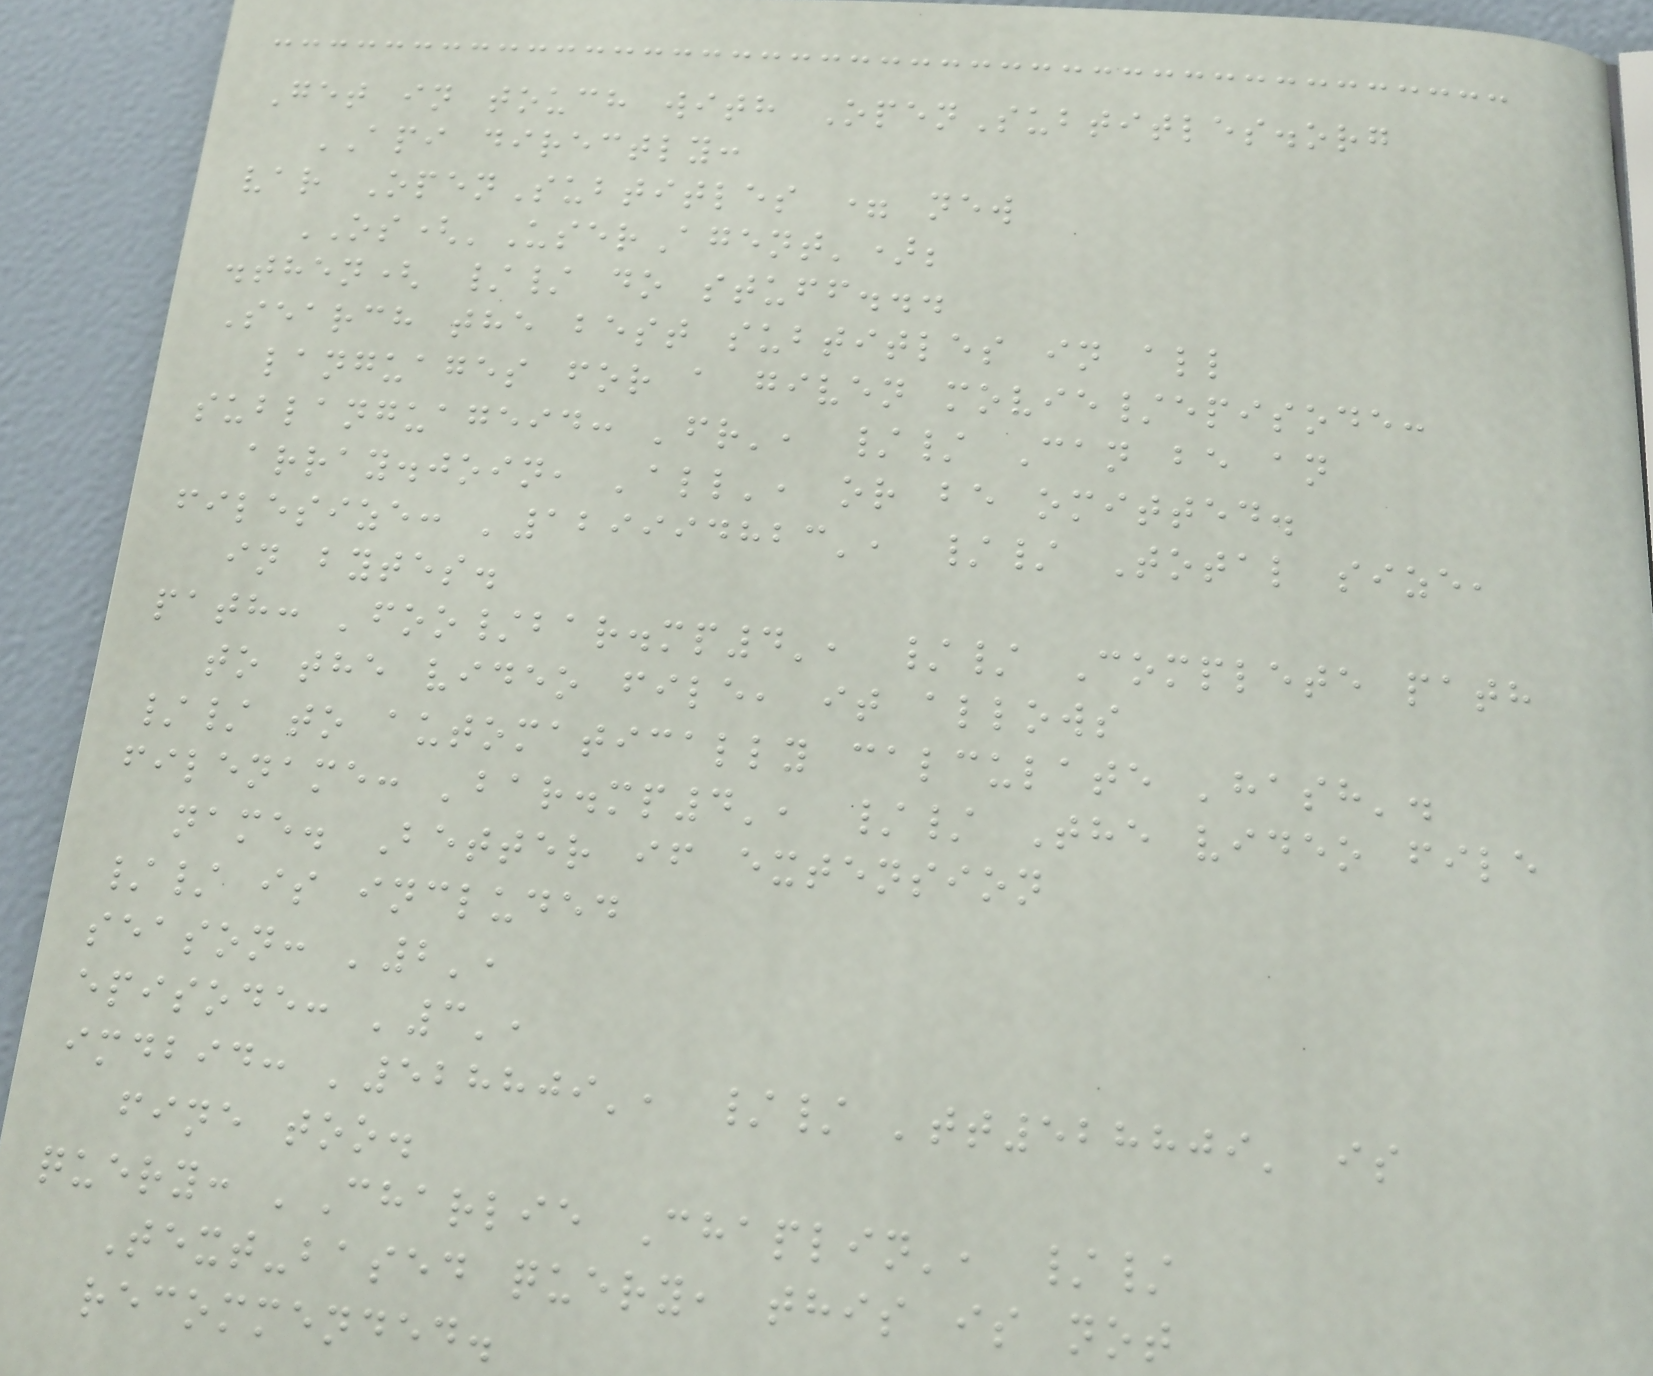Get in touch with OpenSubtitles.org
API directly:
var OpenSubtitles = new
OS('UserAgent');
.then( // do stuff...
Search the best subtitles in all
languages for a given movie/episode:
sublanguageid: 'fr', // Can be an
array.join, 'all', or be omitted.
filesize: '129994823', // Total size,
in bytes.
path: 'foo/bar.mp4', // Complete path
to the video file, it allows
// to automatically calculate 'hash'.
filename: 'bar.mp4', // The video file
name. Better if extension
// is included
season: '2',
episode: '3',
imdbid: '528809', // 'tt528809' is
fine too.
query: 'Charlie Chaplin', //
Text-based query, this is not
recommended.
